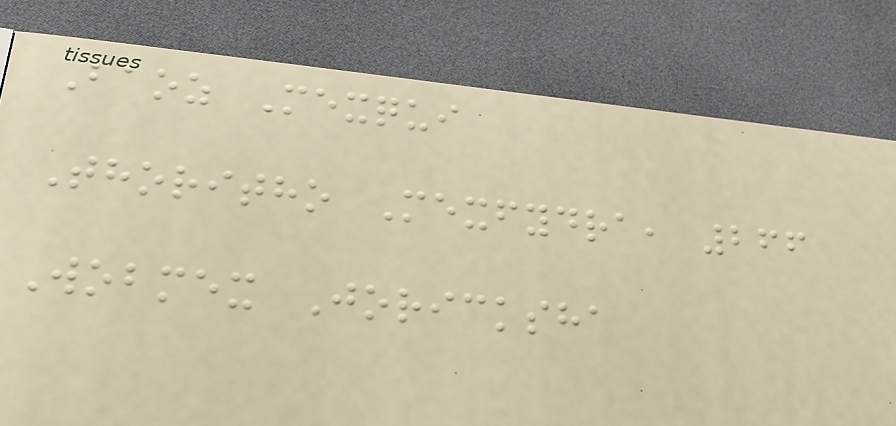Baoz Mexqui
Thoritho Mexfydra, 266
Wobmex Joricksha
